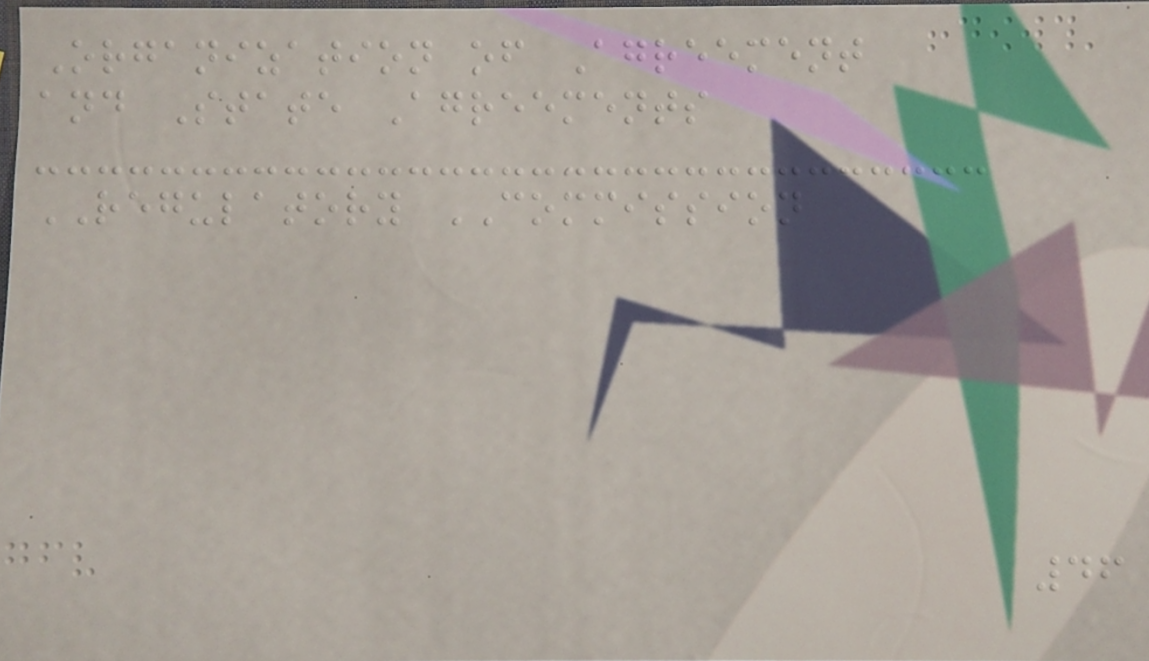Organization of Agreement
and State Agreements
REGULATORY COMMISSION
46
